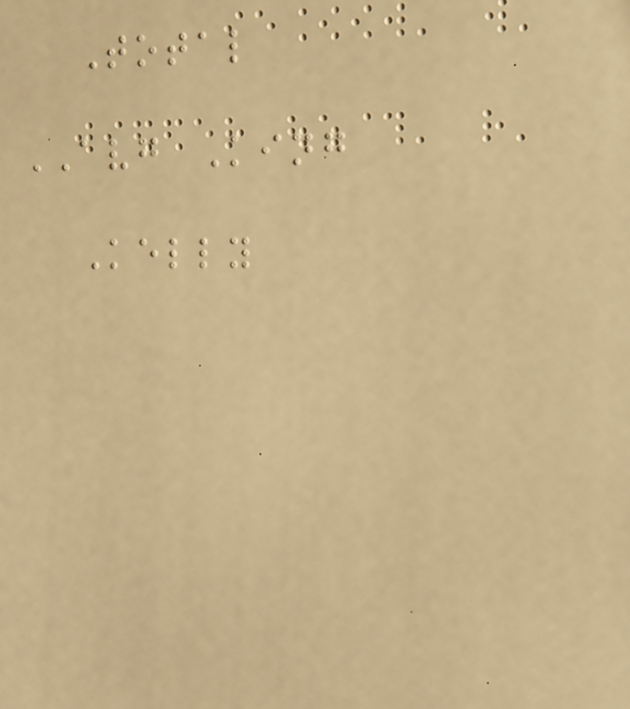Total
AVG King
Kelly
